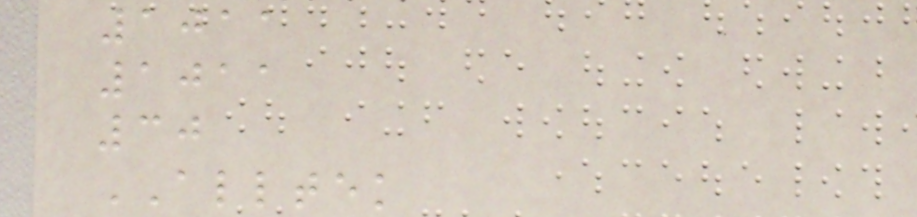1011
1011
30
ALLTEK
